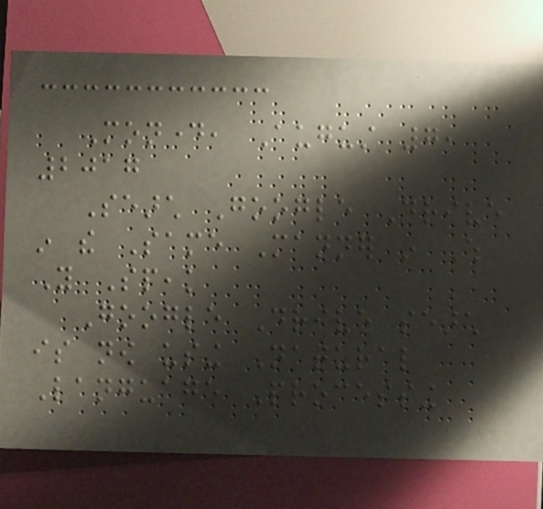Monday, August 7,
2017
Search Google Drive
in the Same Manner in Which
You Speak
Google Drive search
is now using Natural
Language Processing
